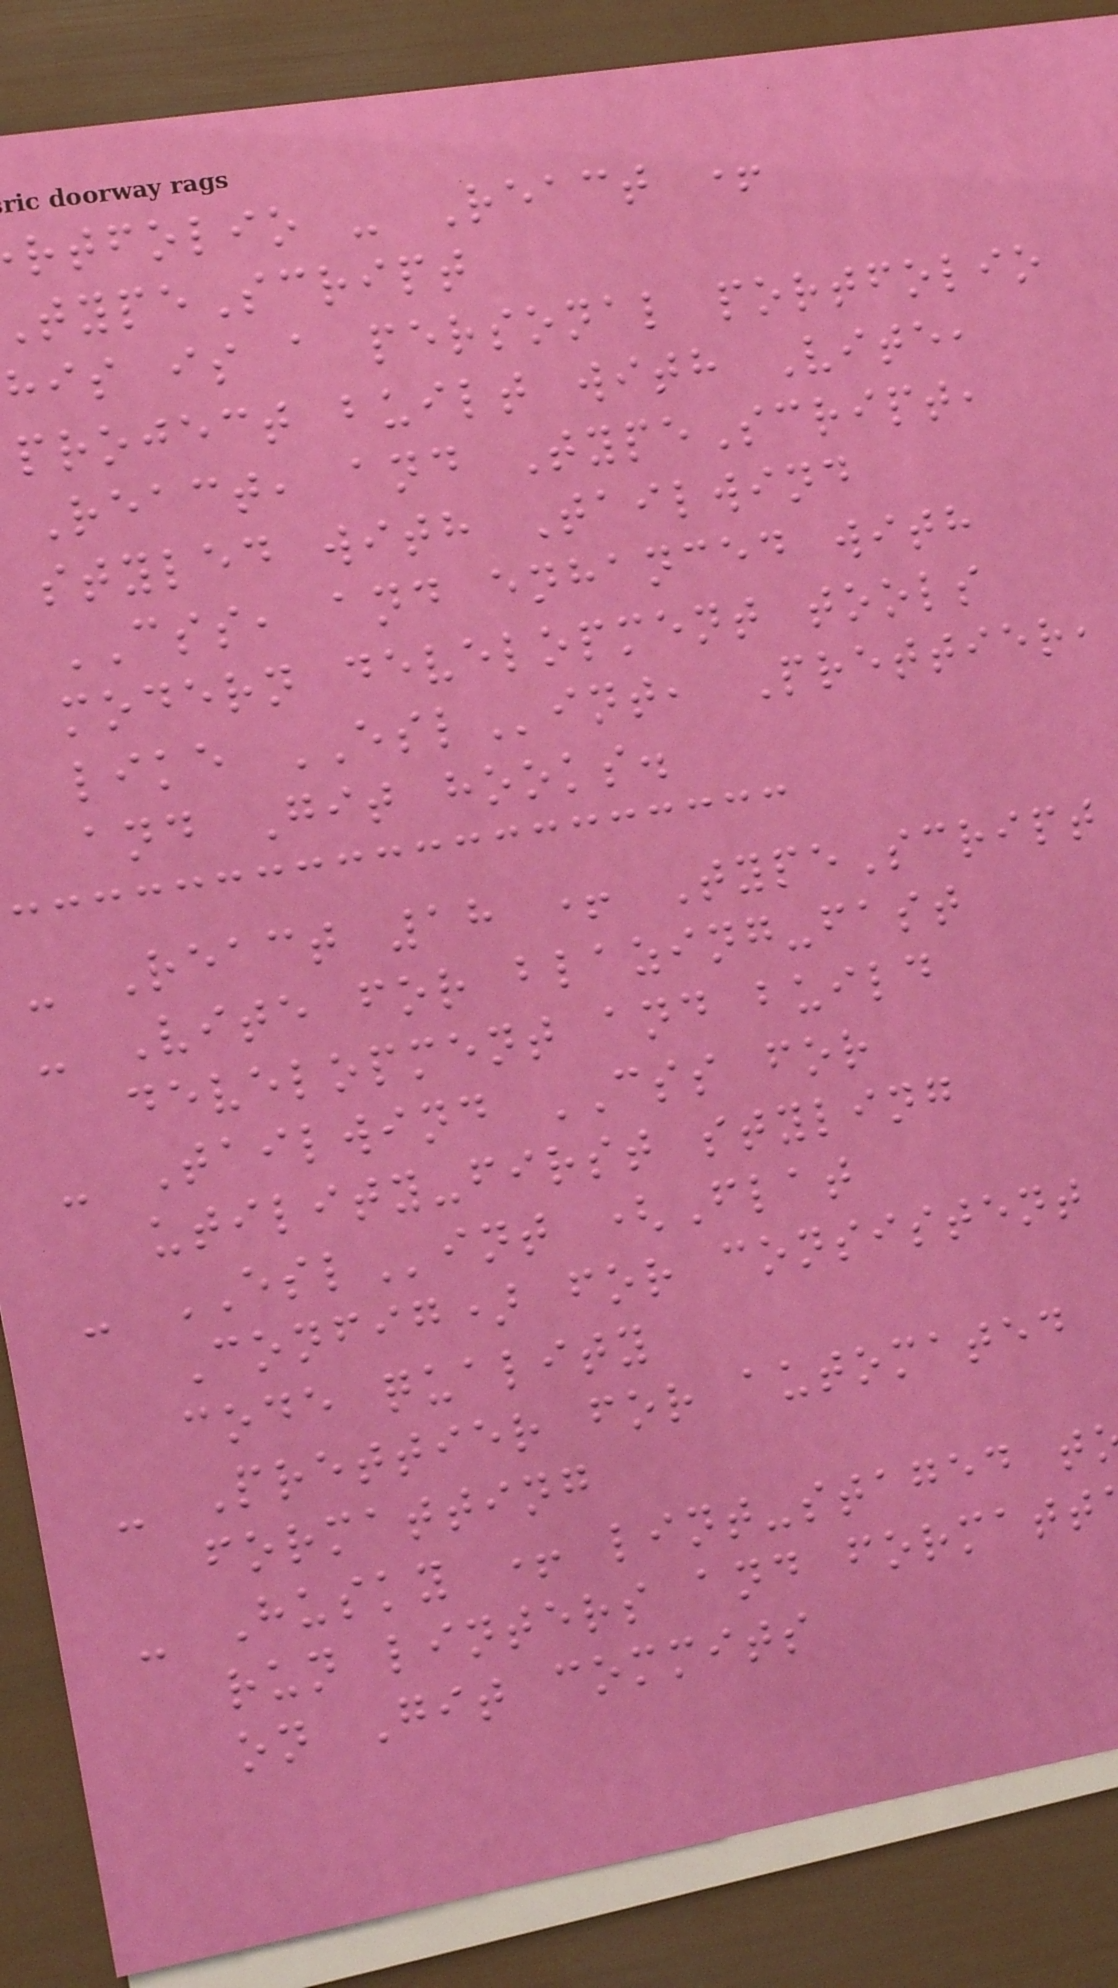rtfolio - React +
ypeScript
his is a personal portfolio
project built with Vite,
React, and TypeScript,
styled with Tailwind
CSS, and enhanced with
modern development tools
like ESLint, Prettier,
and Git hooks.
- React 18 + TypeScript
- Vite for blazing-fast
development and build
- Tailwind CSS for
utility-first styling
- ESLint (Flat
Config) for consistent
code quality
- Prettier for automated
formatting
- Husky + lint-staged t
run linters and formatt
on Git commits
